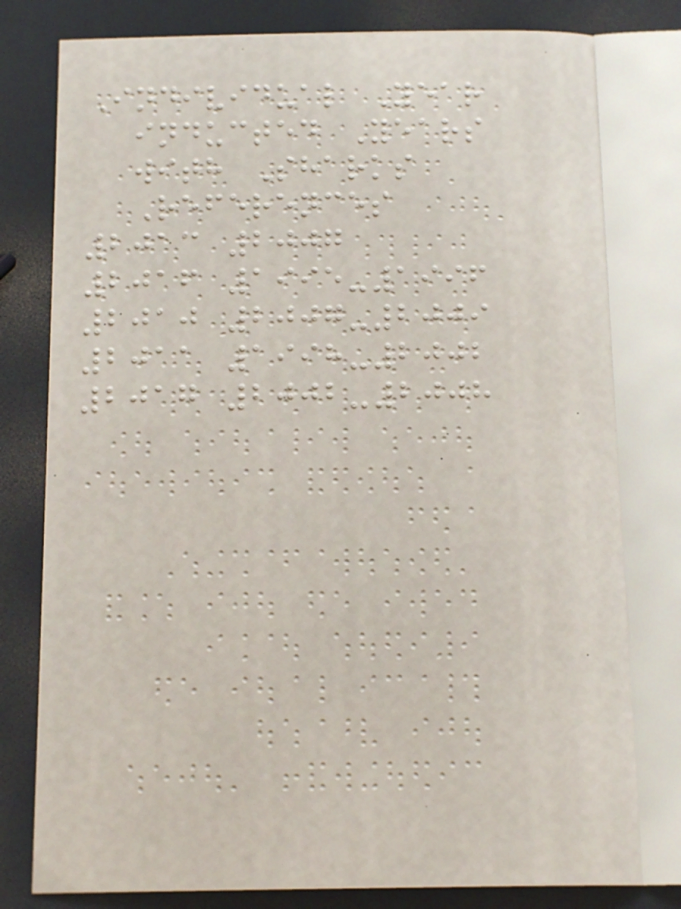Individual Year
inducted Years
with Sharks
References
2013 2007
2016 1995-1996
2010 2007-2009
2011 1998-2002
2017 2002-2008
